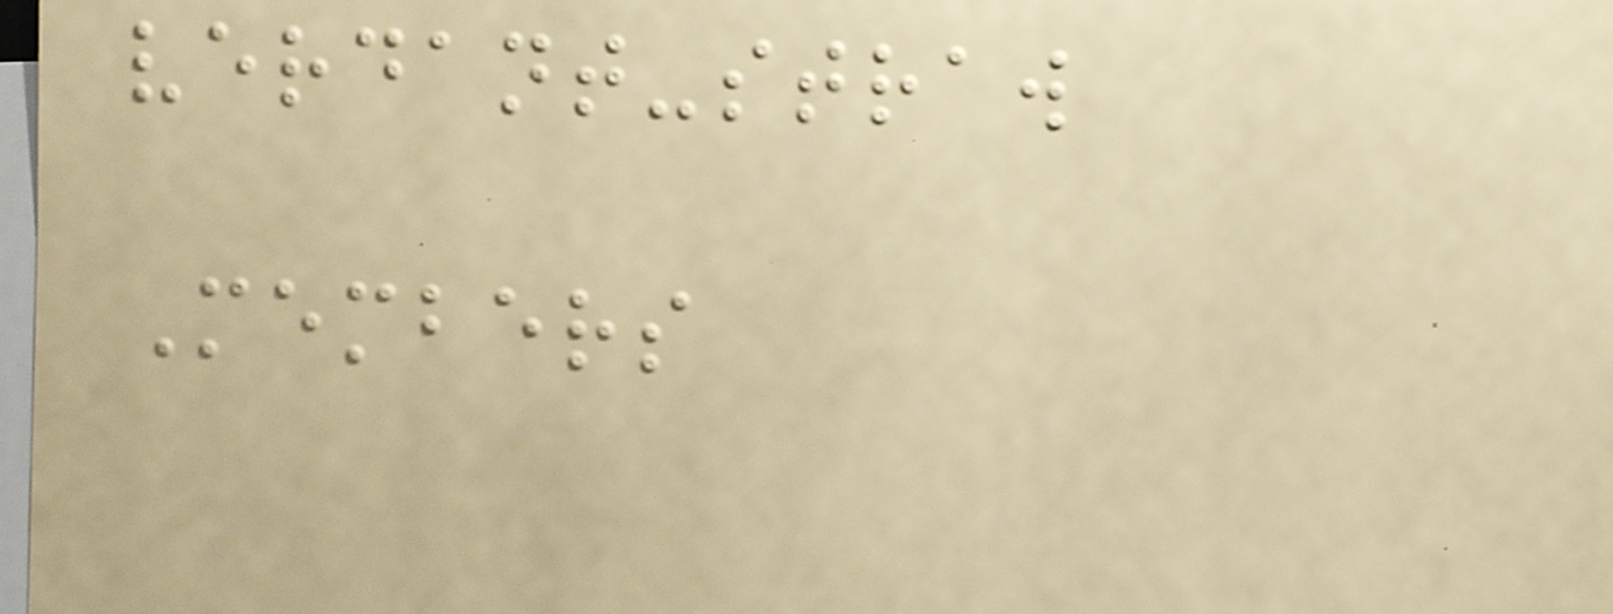verdant-straw
Members
